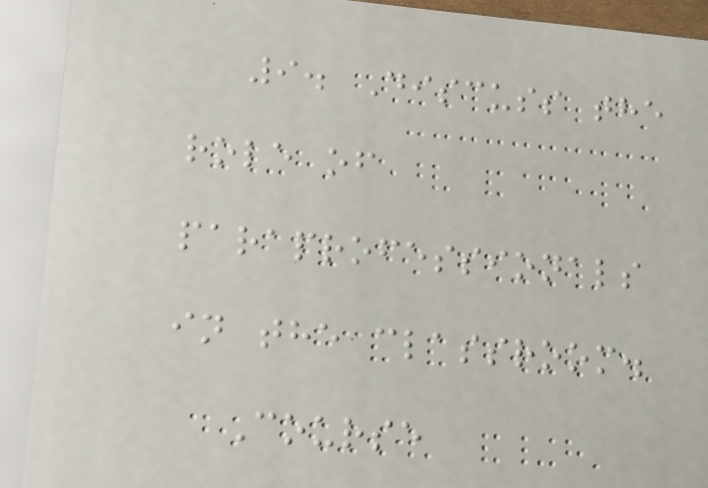9. Discuss the
role of
paraprofessionals
in the classroom.
Course
